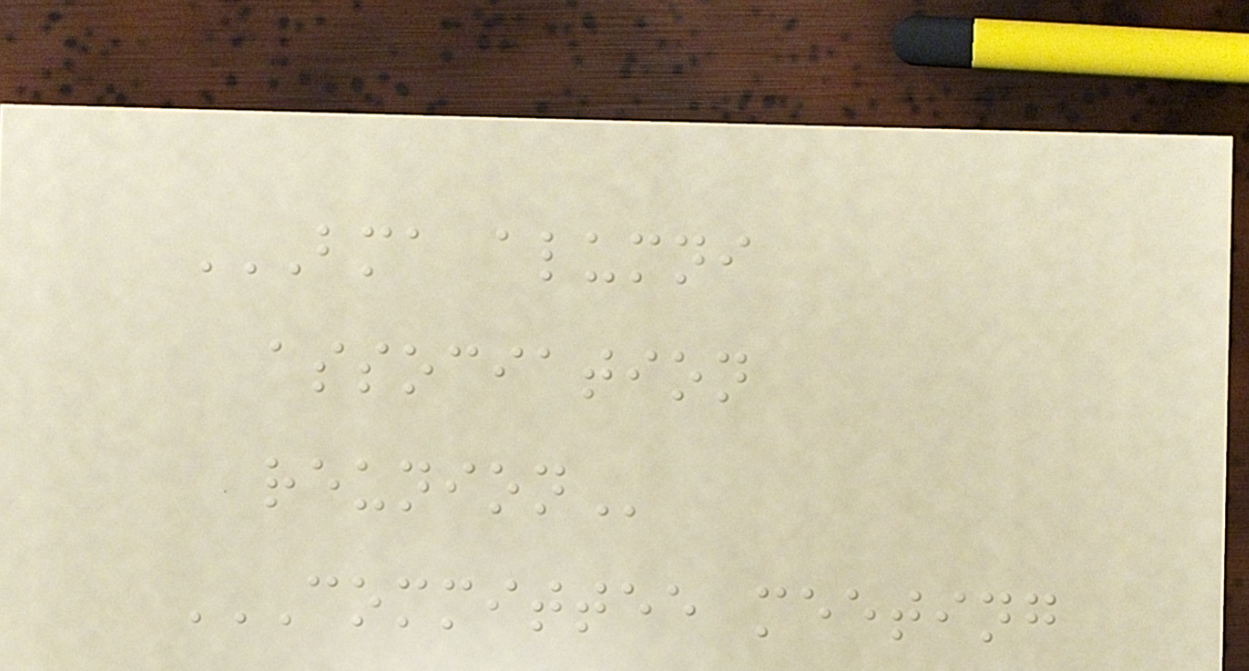BMA ALUMNI
ASSOCIATION
REUNION
COMMITTEE MEETING
